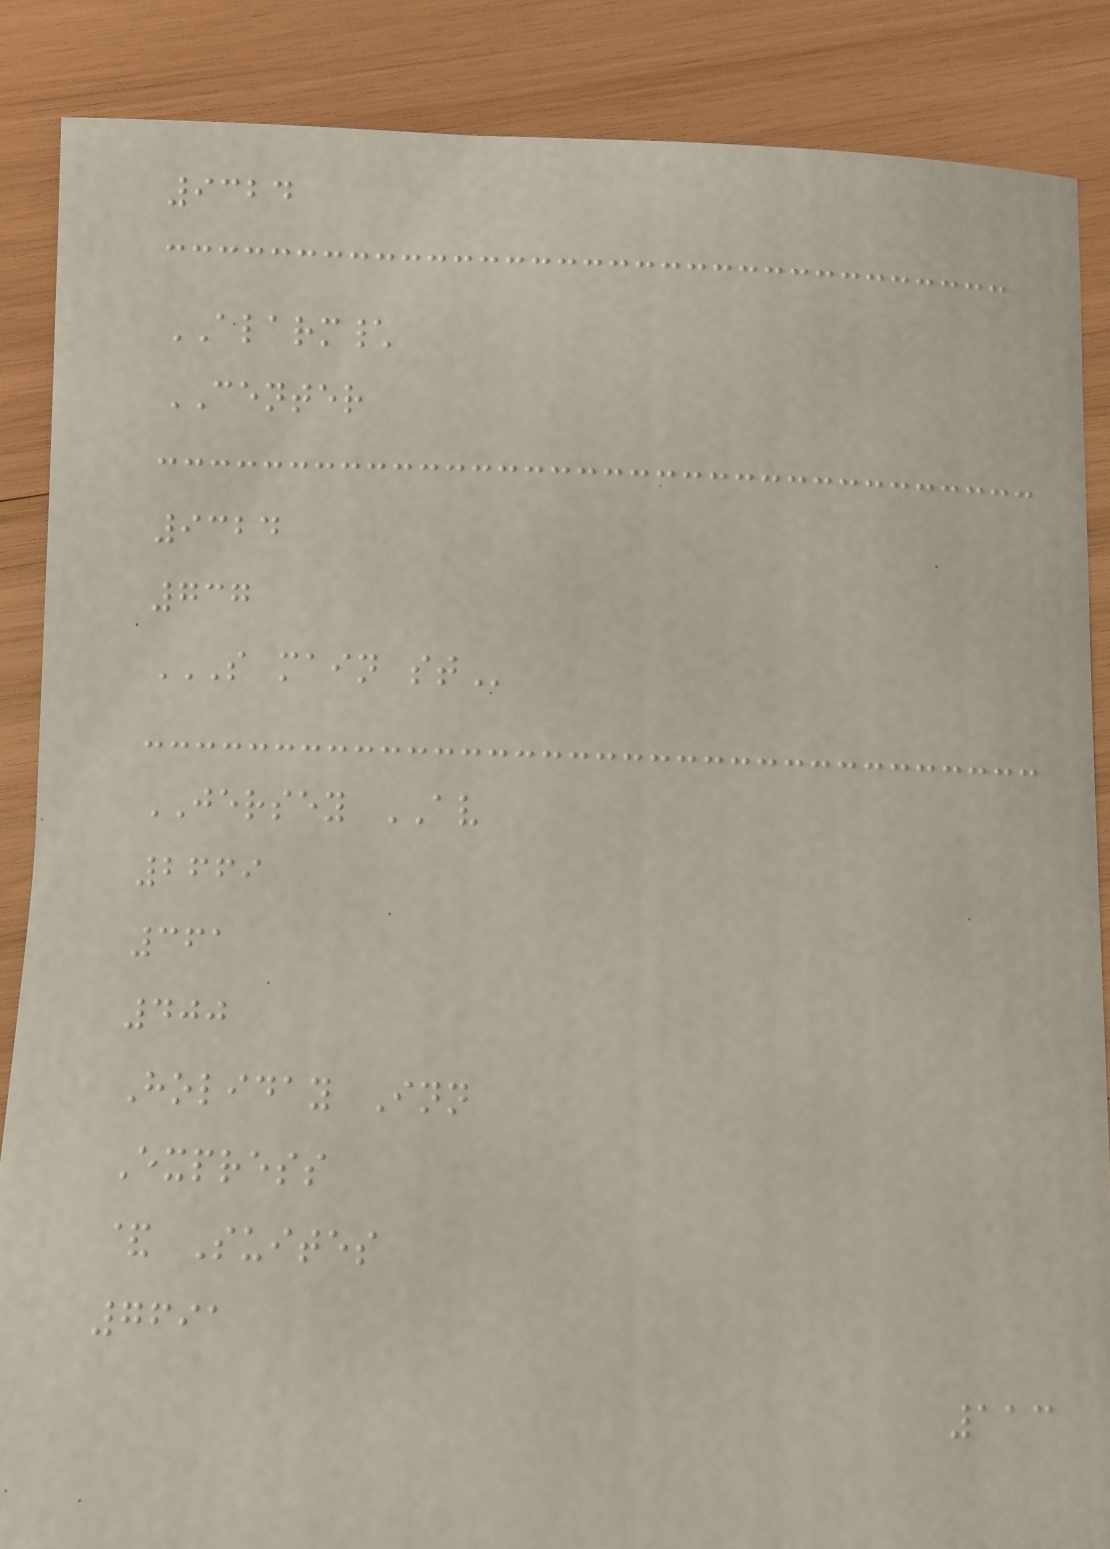9324
ALARM\
CENTER
9324
737
S MAIN ST
JERSEY AV
2669
361
400
Holiday Inn
Express
& Suites
7691
113
